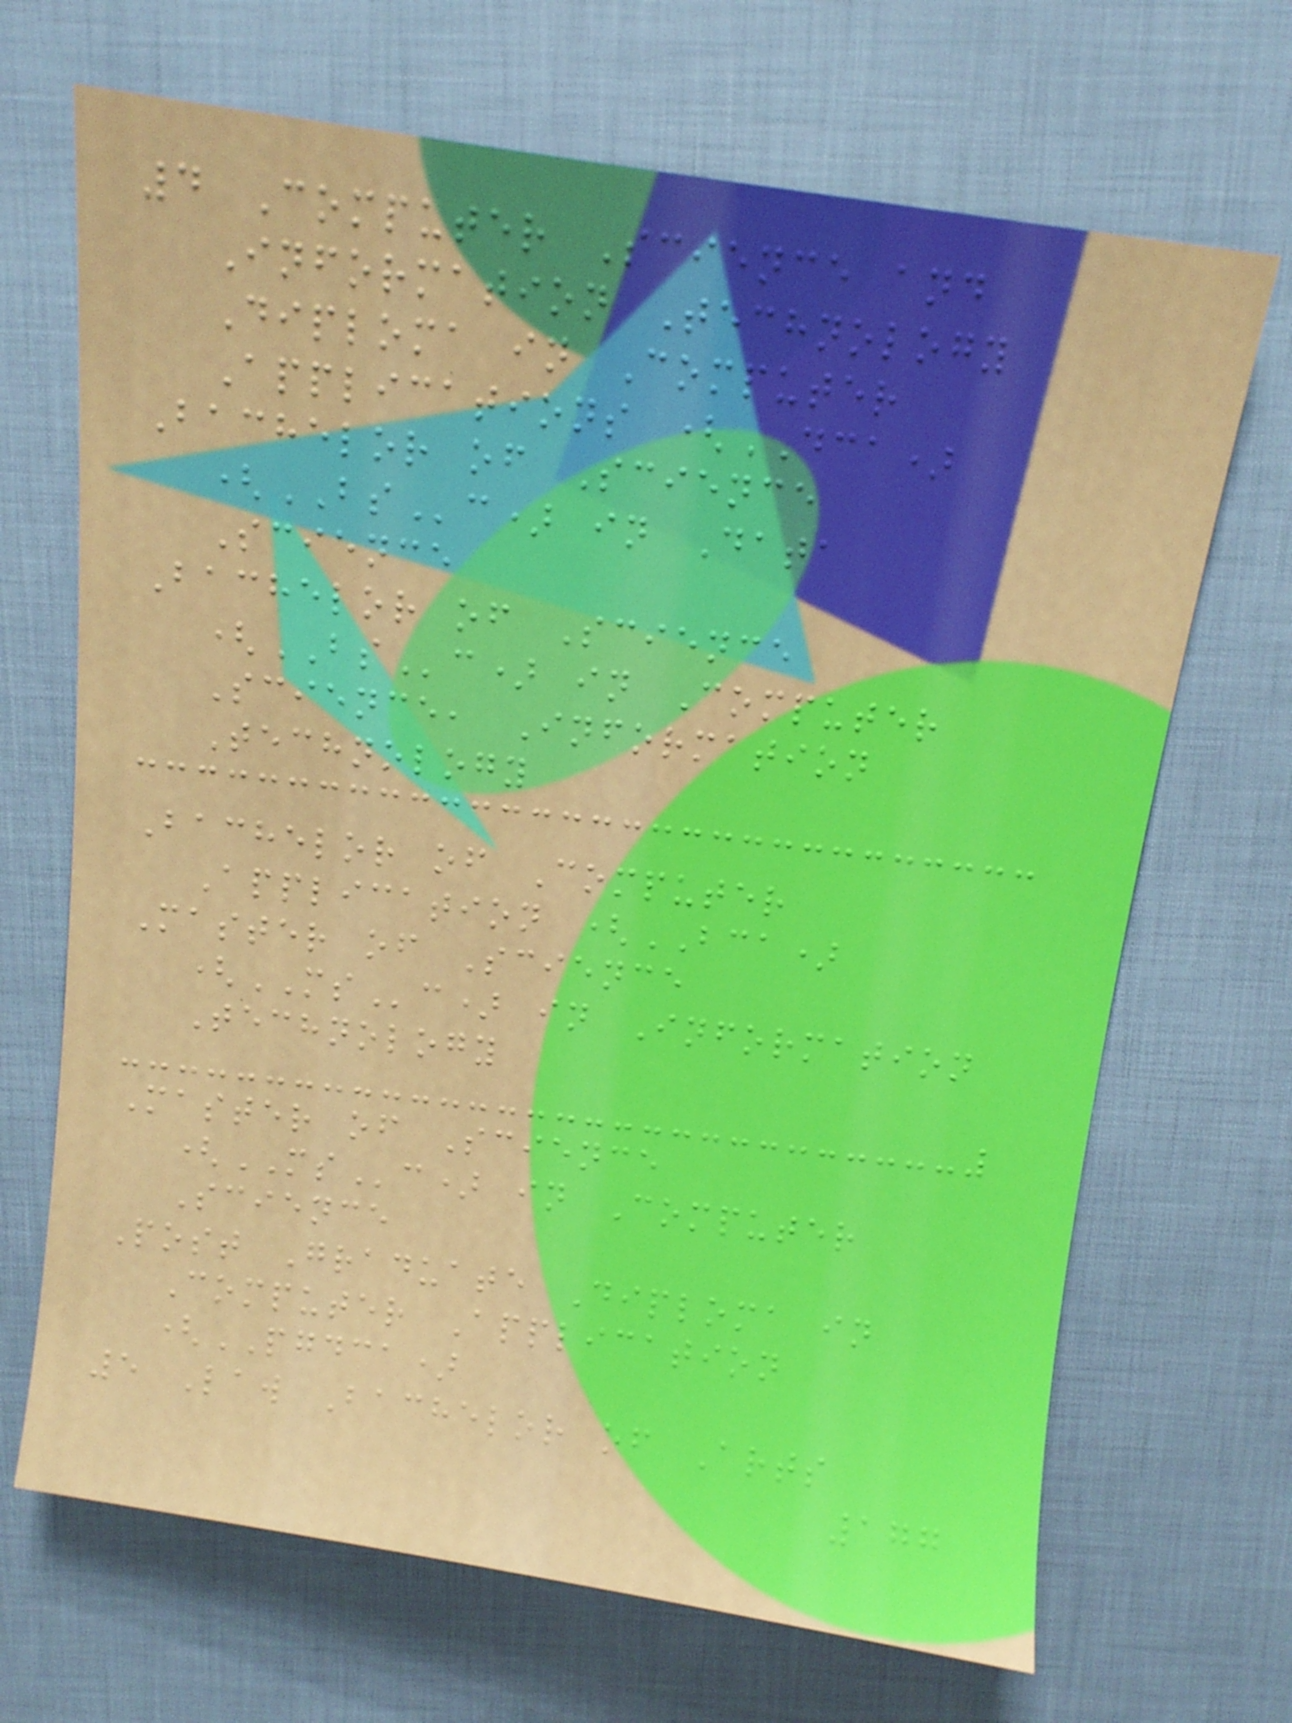4 Computer Science and
Information Technology
Diploma in Computer
Applications (DCA)
Bachelor of Science
(BSc) in Data
Science
Bachelor of Science
(BSc) in Computer
Science, Information
Technology
Bachelor of Computer
Application (BCA)
Master of Science
(MSc) in Information
Technology
Master of Science
(MSc) in Computer
Science
Post Graduate Diploma in
Computer Application
(PGDCA)
5 Law Bachelor of Arts
177
